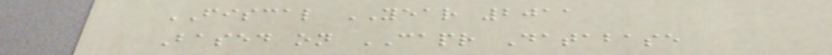FISCAL YEAR 2011
Based on CAPR Database
